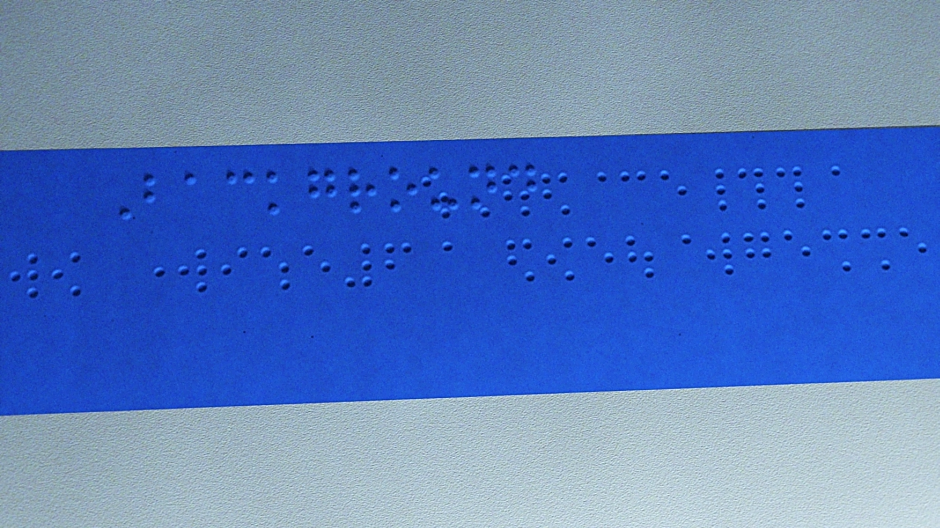Background
